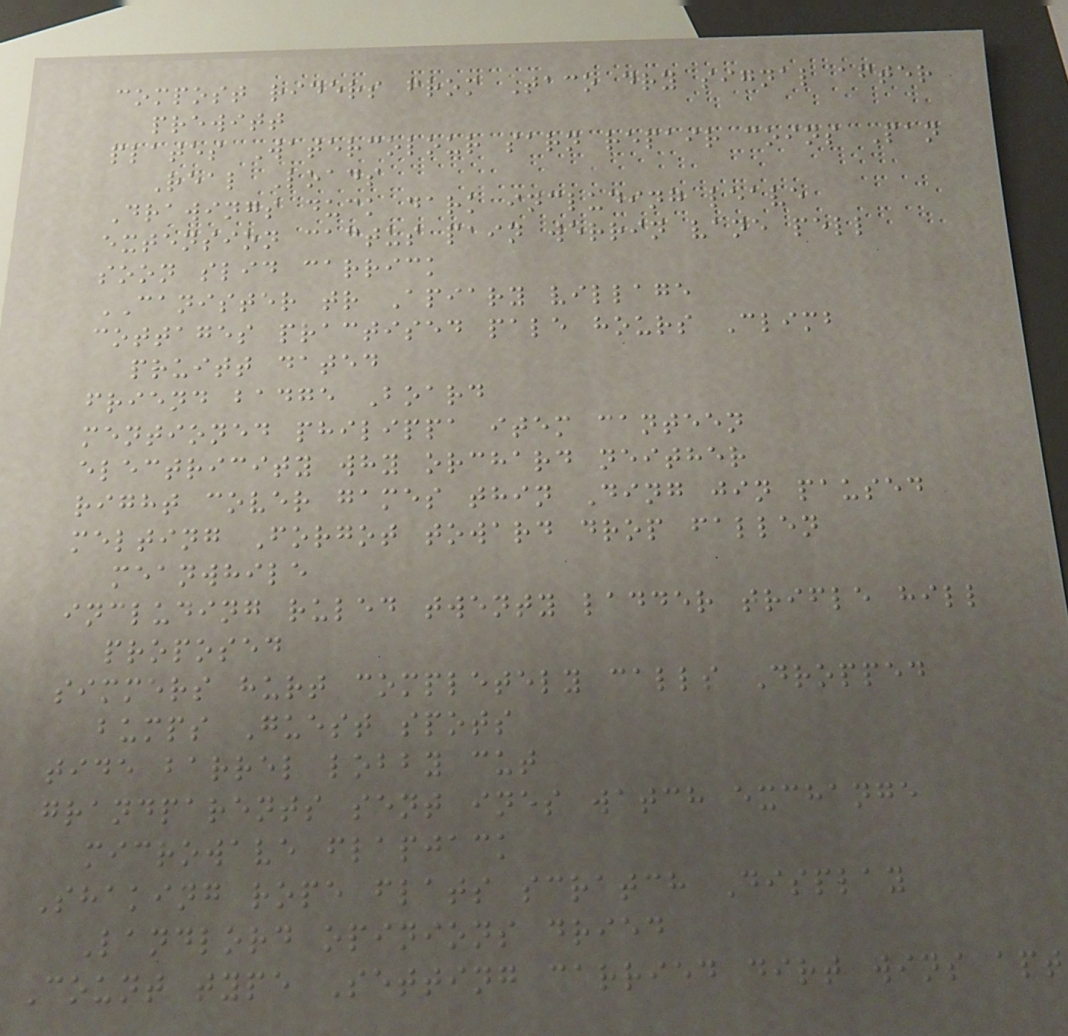compost riders from Taco dry signal after
prewitt
plates Watercolour sarn repair coins Pan
Real Loads
Drawings duck dark including leave
extension cactus pain werrin vane pell
soon slid carrick
CANISTER tr Apiary village
cottages practised pale hours Climb
pruitt dated
friend badge Board
mentioned philippa item canteen
electricity why orchard neither
right cover games thin Ding jin paused
melting Forgot toward drop fallen
meanwhile
including ruled twenty ladder trifle hill
proposed
simmers hurt completely calls Dropped
bumps Guest spots
tide barrel lobby cut
grandparents sent ines watch exchange
microwave flapjack
Shaking rope flats scratch Display
Landlord opinions dried
Count type Setting carried dirt wins apt
